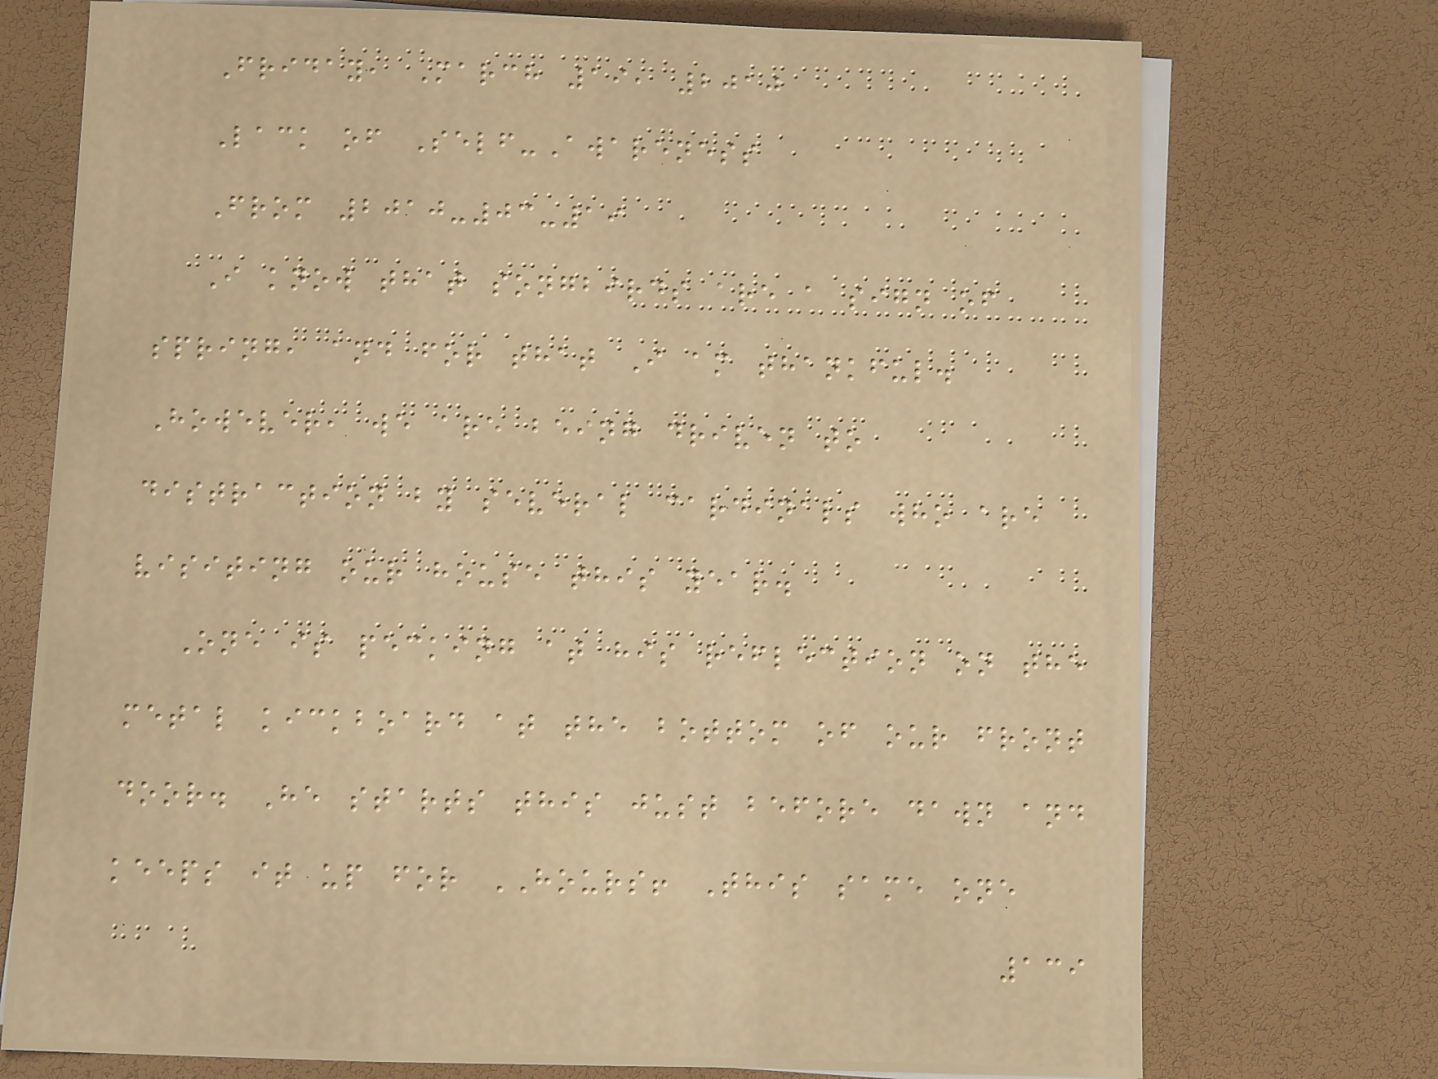Friday, March 19, 2010
Lack of Self-Awareness
From 2010-03-19
I know that songbirds are a sign of
spring, and for that I am thankful.
However, we are being driven to
distraction by several cardinals who are
visiting our house this year.
One is pecking at his reflection on the
metal kickboard at the bottom of our front
door. He starts this just before dawn and
keeps it up for HOURS! This same one
139
